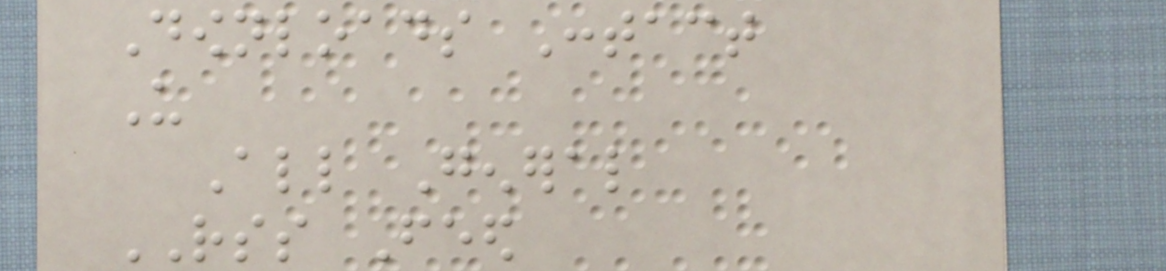Downloads Contact
Us
All General
RSS Feed
